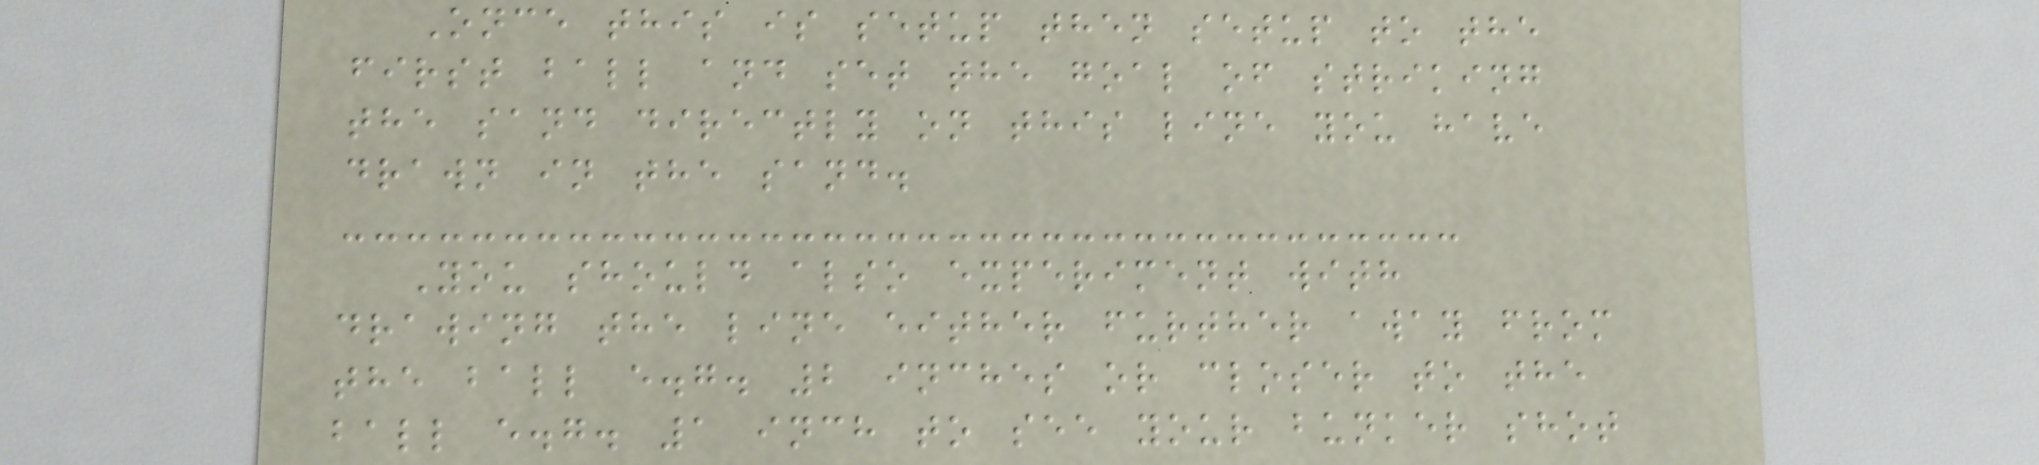Once this is setup then setup to the
first ball and set the goal of striking
the sand directly on this line you have
drawn in the sand.
You should also experiment with
drawing the line either further away from
the ball e.g. 2 inches or closer to the
ball e.g. 1 inch to see your bunker shot
